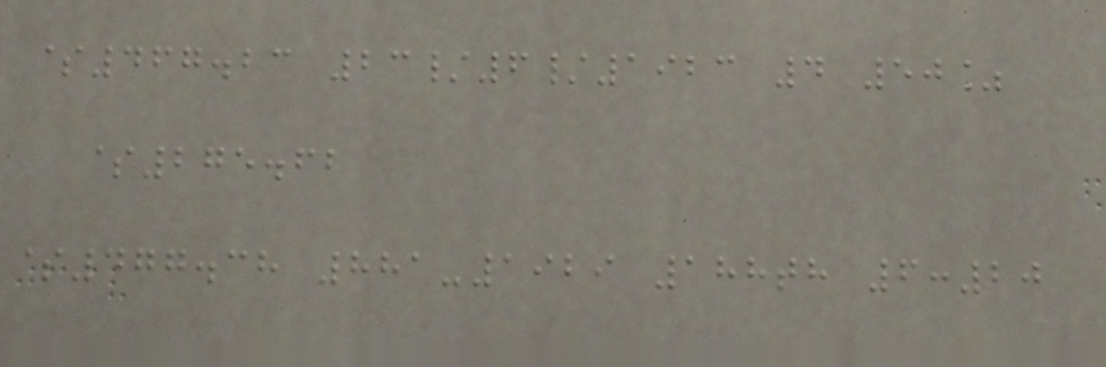$467.23 23/6/1923 4 50%
$275.62
$477.38 881-1929 188th 6:20
